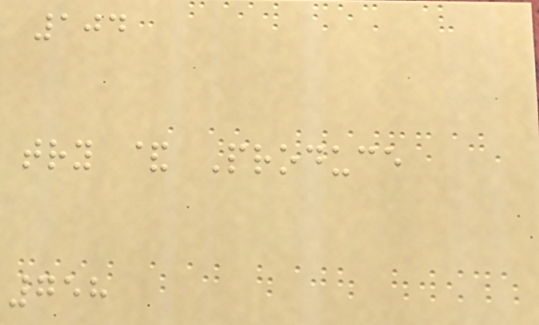104
try & Produce
758
